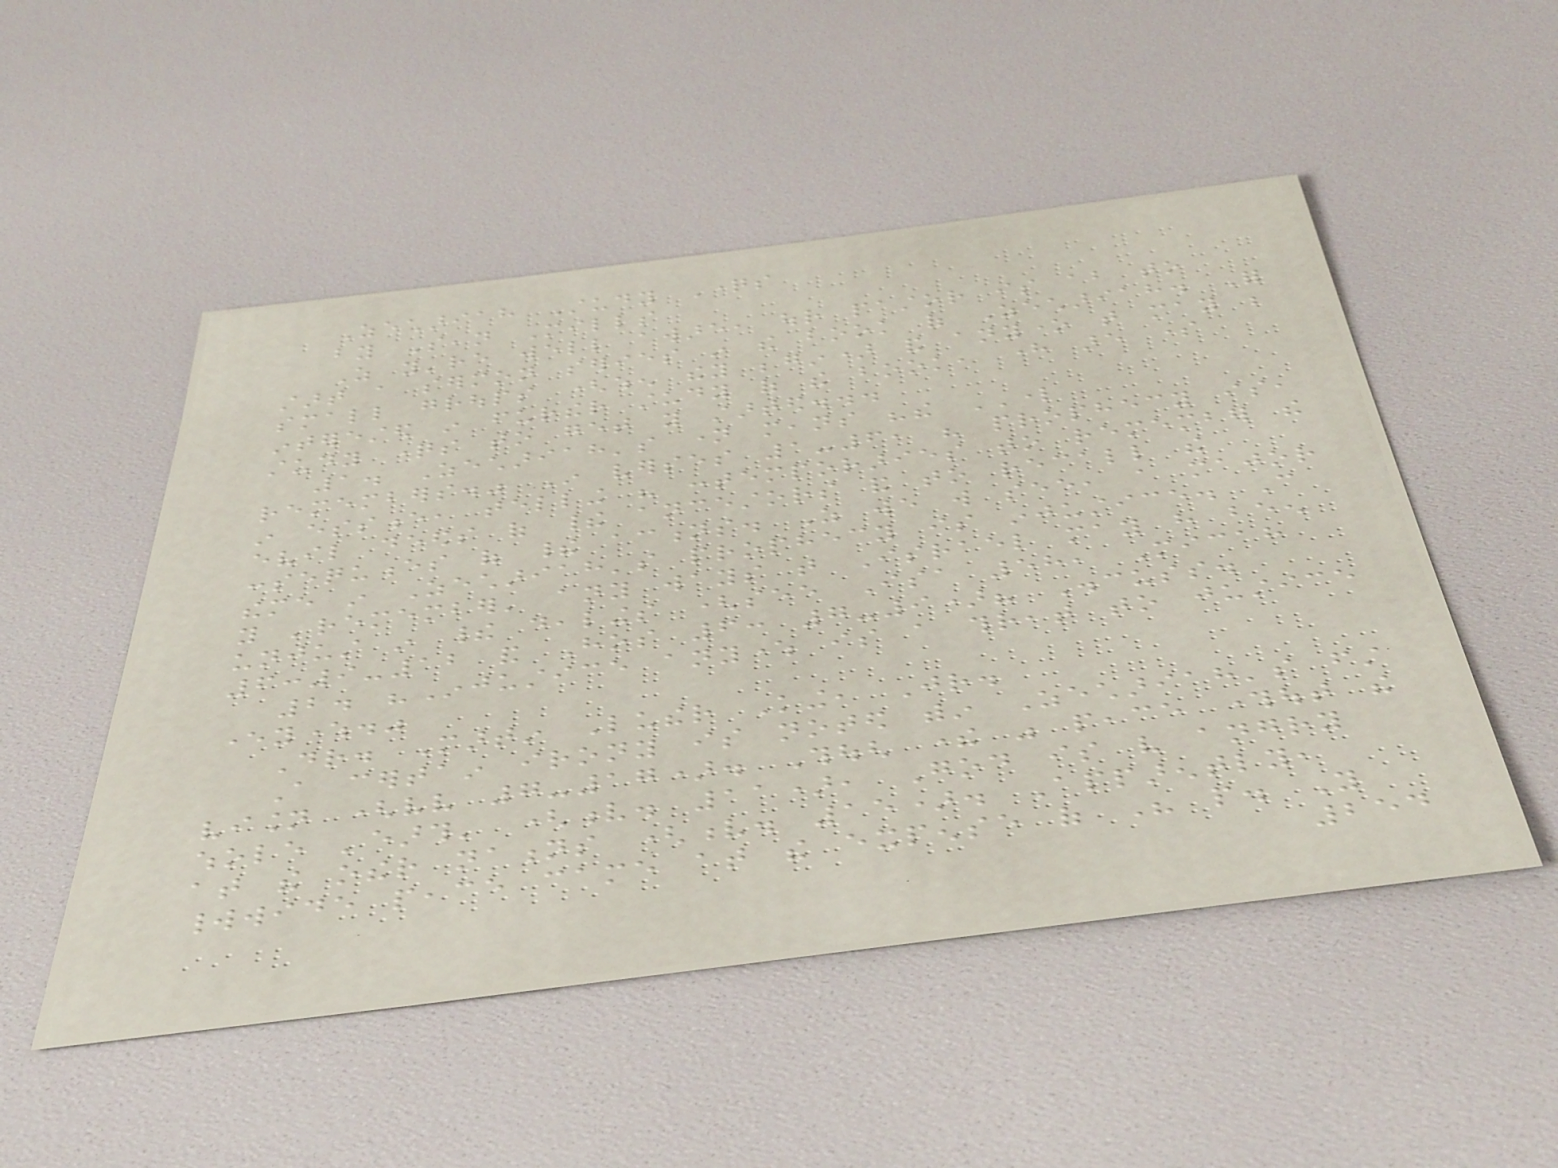Zechariah Study Questions
by Sean Mills
As you're well aware, our pastor is about to
start a sermon series in the book of Zechariah. For
small groups (when they begin) and anyone that may be
interested in further study of the book, here are some
study questions to get you started...
1. Zechariah's name means "the LORD
remembers." In verses 1-6, his prophecy is,
in essence, telling his contemporaries to remember the
evil deeds of their ancestors and to recall the
consequences of their actions. As we will see, a major
theme in Zechariah's prophecy is injustice. Can
you 'remember' any ways that Israel may have been
unjust in their dealings (see Isa 58, Micah
6:9-12 and Hos 6: 7-9)? Discuss.
2. "Injustice anywhere is a threat to justice
everywhere."
Dr. Martin Luther King, Jr.
A certain irony is noted within Zechariah's first
vision (vv 7-17). Though there was peace throughout the
whole 'earth' (v. 11), God is very angry
at the other nations (v. 15). Apparently,
worldwide peace came at the expense of His people. You
254
